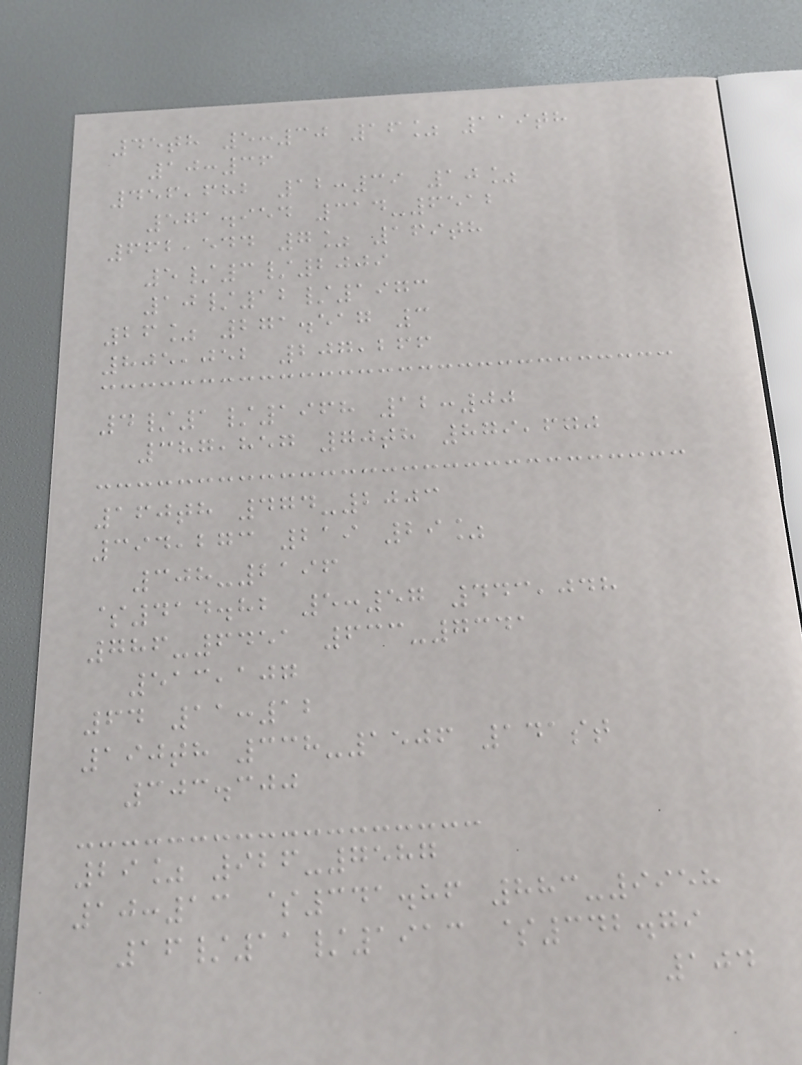45th 5:30 16% 119th
10:36
456,682 12:39 10%
571.954 314-6512
662,544 7% 169th
5/3/2009
10/12/1973
26% 271.517 3
805,052 207,266
4/1/1968 12:00
387,857 70th 879,670
160th 474-2003
394,273 219 29%
308-2196
$414.82 5:57 443,048
786-6451 633-7341
513,107
64 11:12
190th 338-1506 141st
303.300
29% 926-7587
10:13 $341.86 883-9958
16/11/1913 $342.79
104
